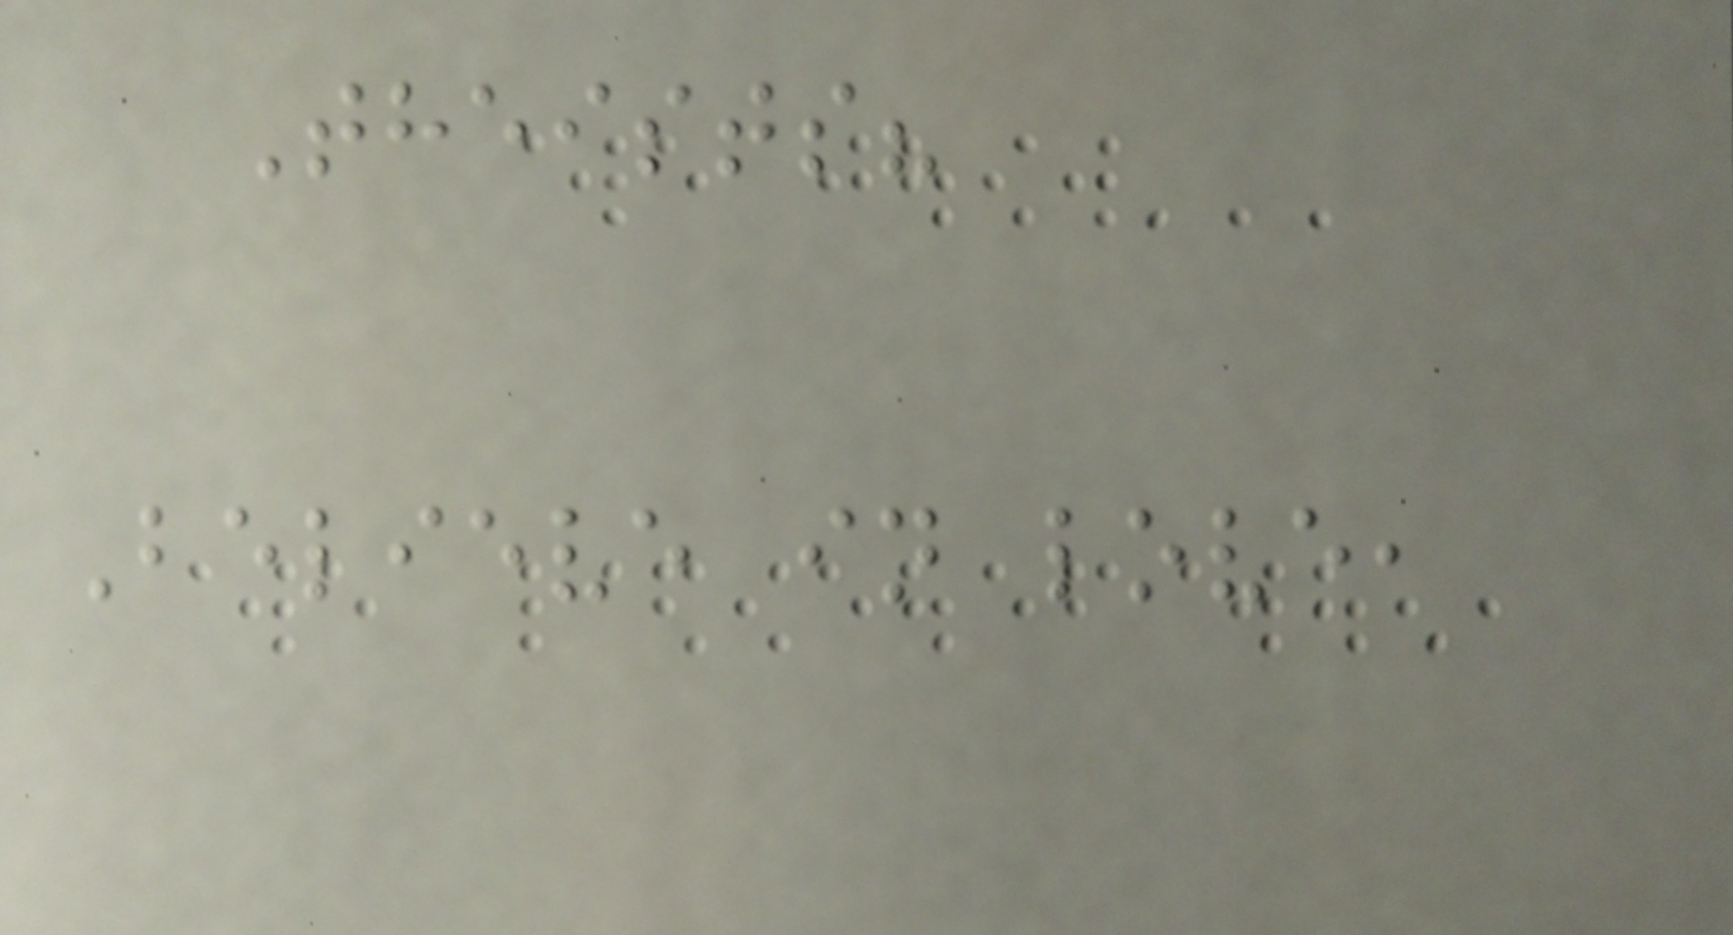Theists?
Believe in love,
